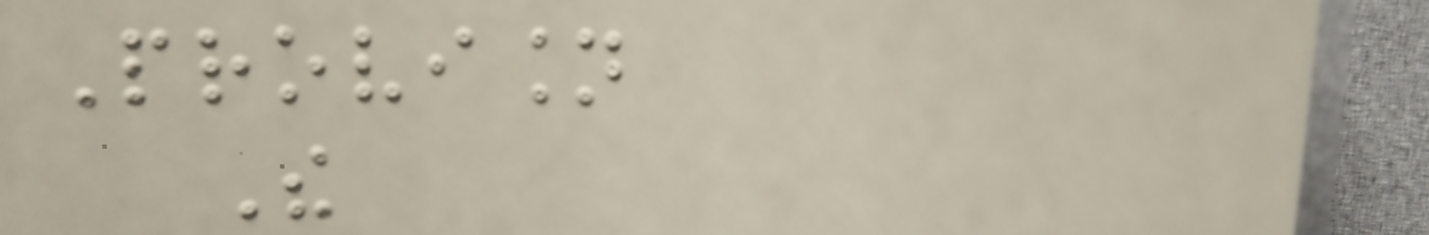Provision
The
